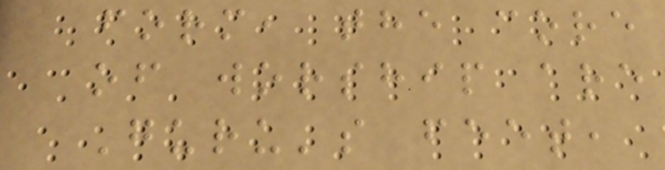form, the core
of worship are
Guru's feet,
